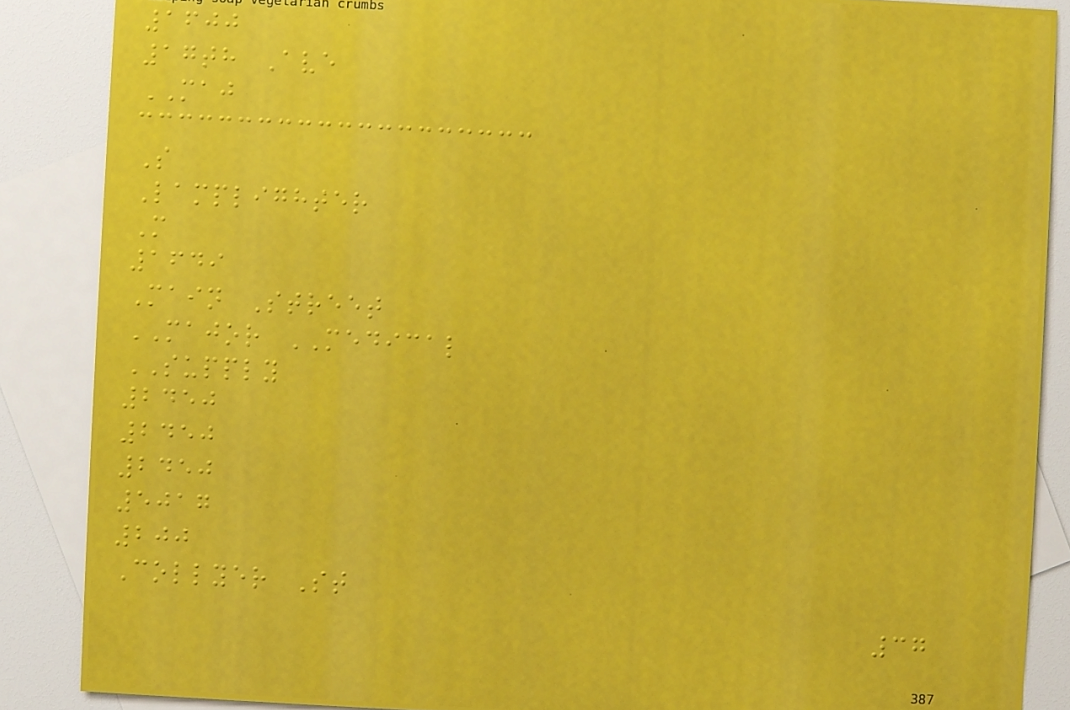1600
17th Ave
MAJ
S
Lamplighter
M
1649
Main Street
MAJOR MEDICAL
SUPPLY
2450
2450
2450
5017
200
Collyer St
37
